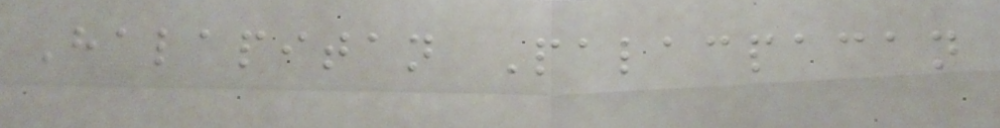Halapitan Palacpacan
